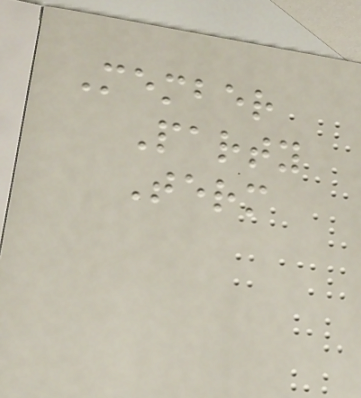Member
Party
Term
